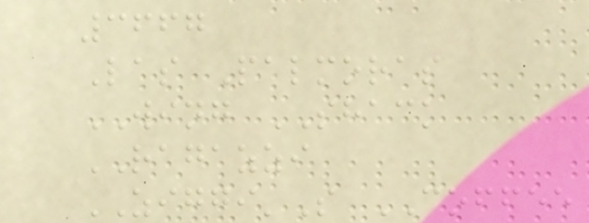3667
Las Palmoras
WING SHACK
RAGAZZI
ZIGGI'S COFFEE
